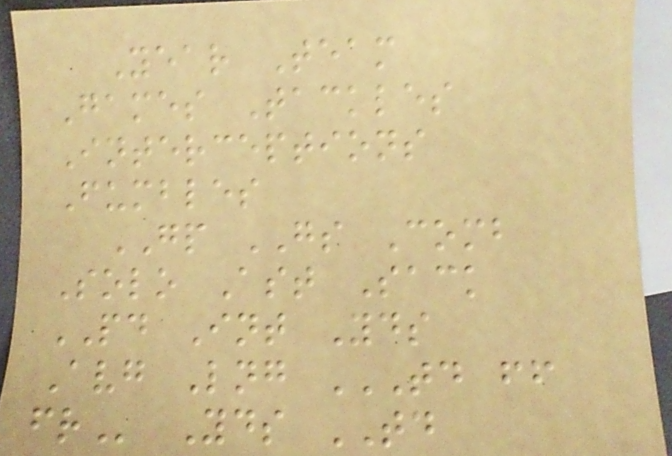Year Team
Games Tackles
Interceptions
Fumbles
GP GS Comb
Solo Ast Sack
PD Int Yds
Avg Lng TD FF
FR Yds TD
